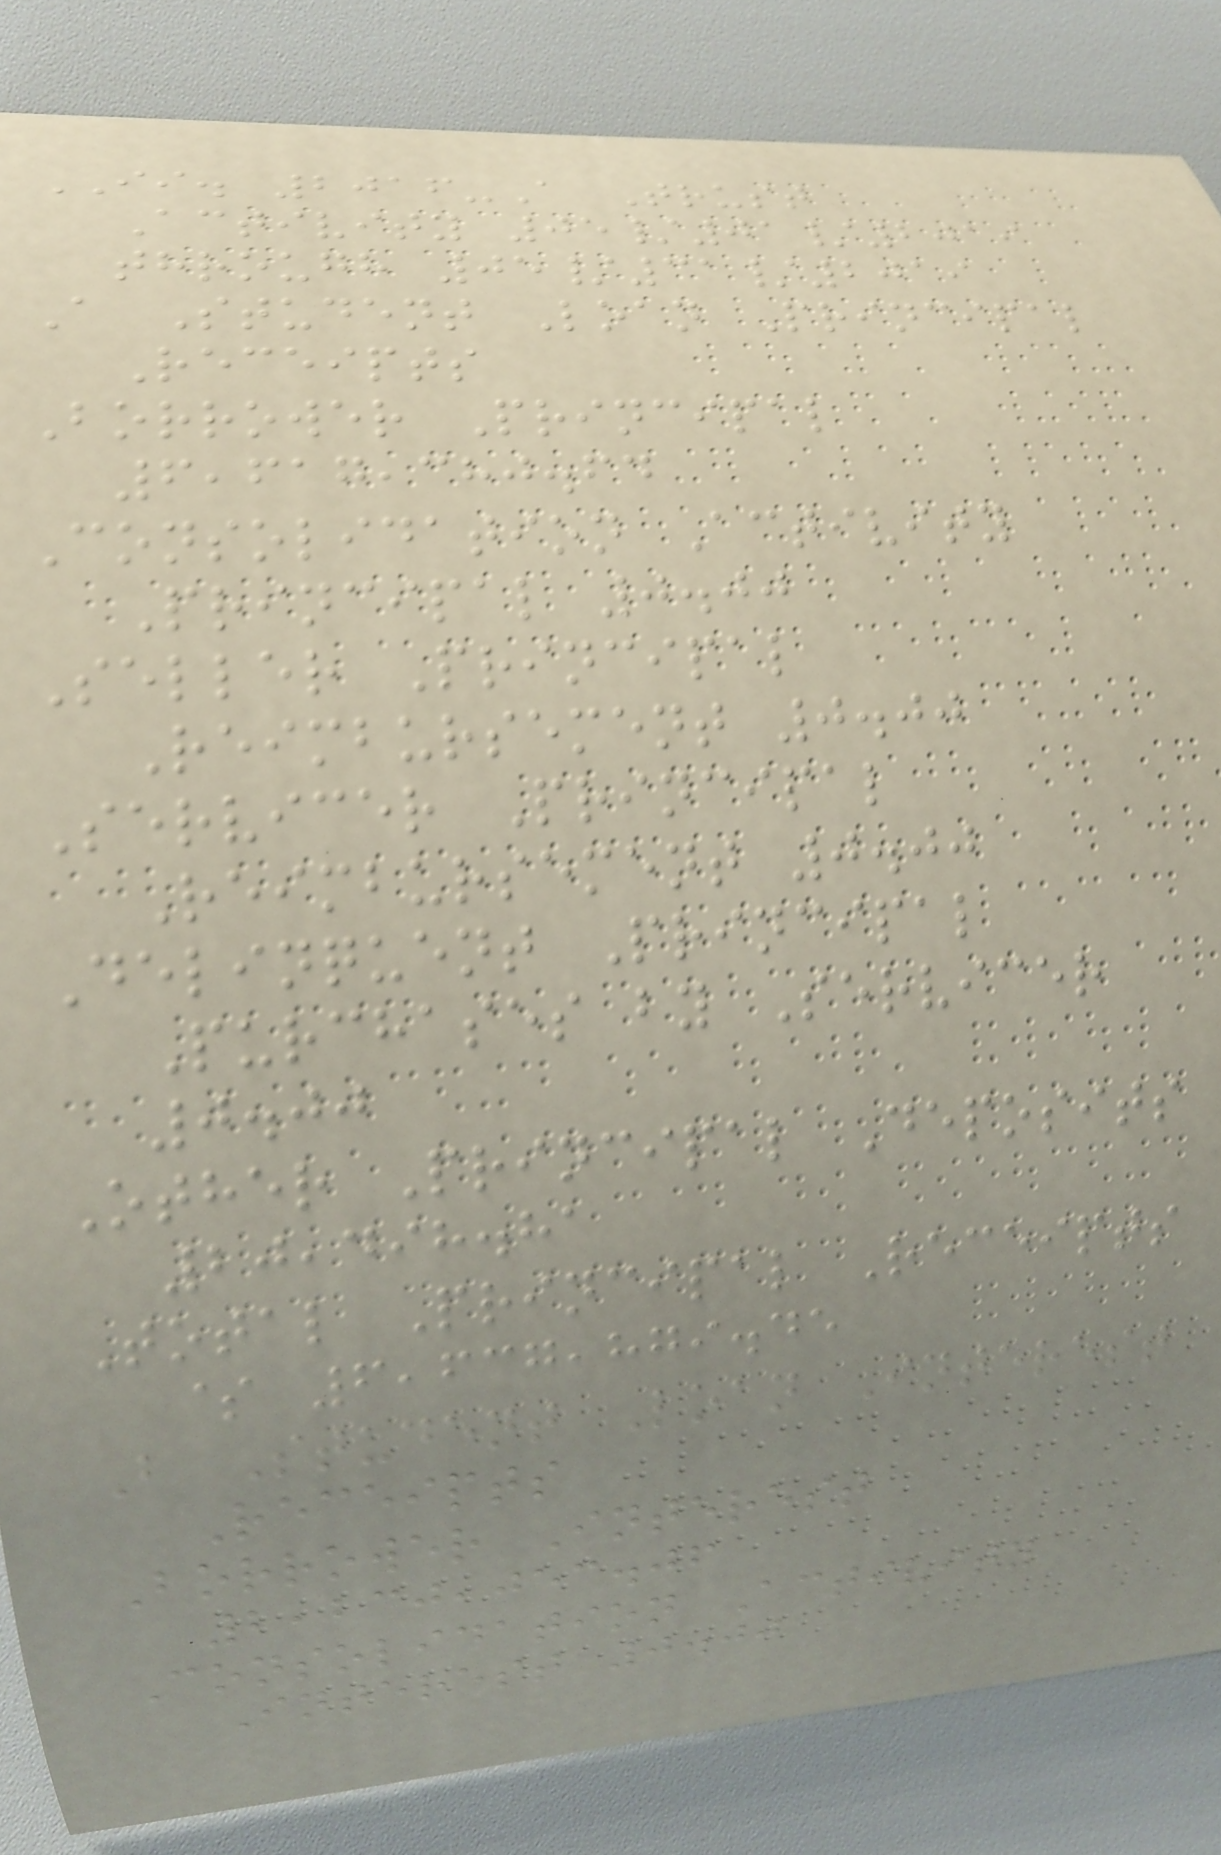II. 2016-A Trust
Activity 05/01/2019
through 05/31/2019
A Student Loan Principal
Receipts
Borrower Principal
6,617,380.64
Consolidation Activity
Principal 0.00
Seller Principal
Reimbursement 0.00
Servicer Principal
Reimbursement 0.00
Delinquent Principal
Purchases by Servicer
0.00
Other Principal Deposits
20,498.81
Total Principal Receipts
$ 6,637,879.45
B Student Loan Interest
Receipts
Borrower Interest
2,230,053.06
Consolidation Activity
Interest 0.00
